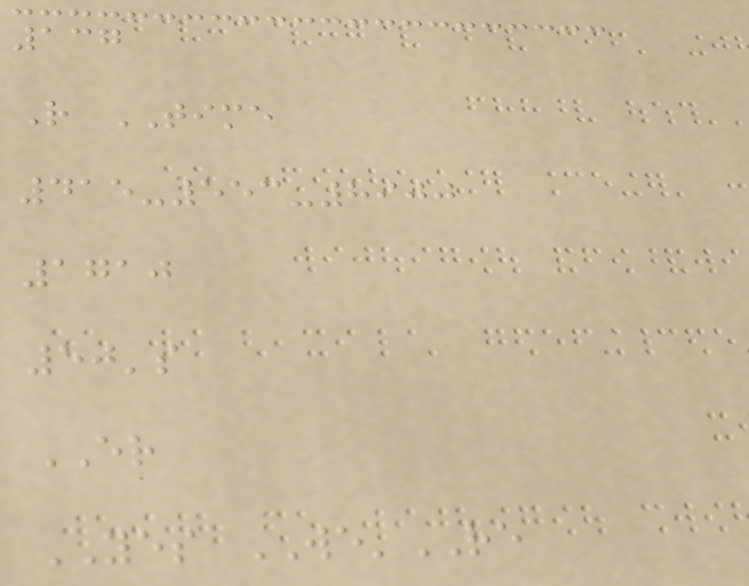137
R TIME
415-553-8900
1710
50's
ER
YES WE'RE
